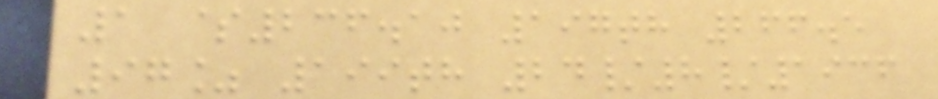1 $236.10 197th 266.5
97% 199th 24/8/1936
